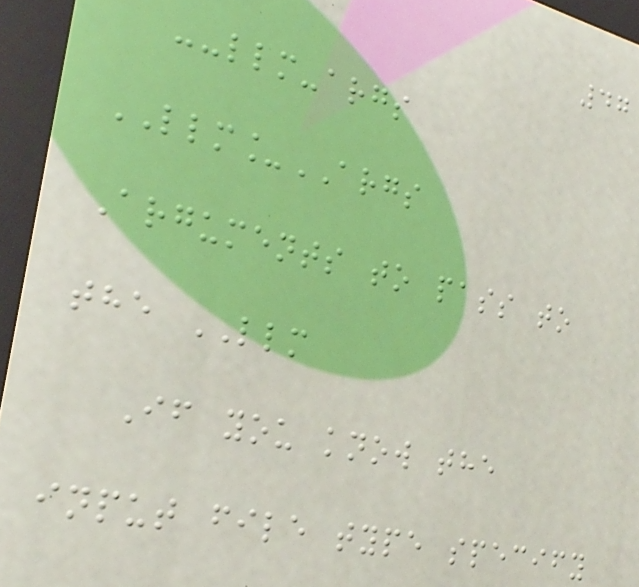47
--llm-args
LLM_ARGS
Arguments to pass to
the LLM
If you know the
input file type specify
